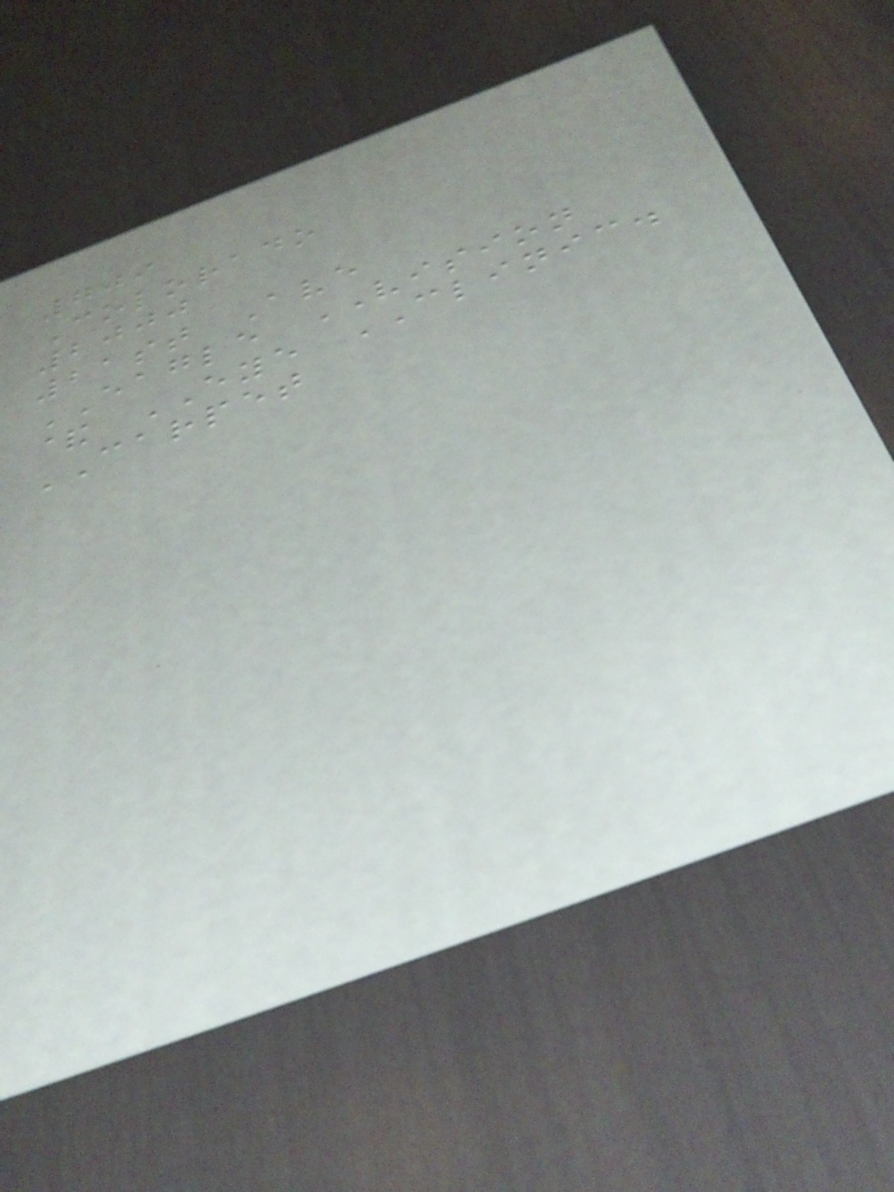709
Colorado
2000
21st Ave
EAGLE VISION
& EYE CLINIC.
CARPET
